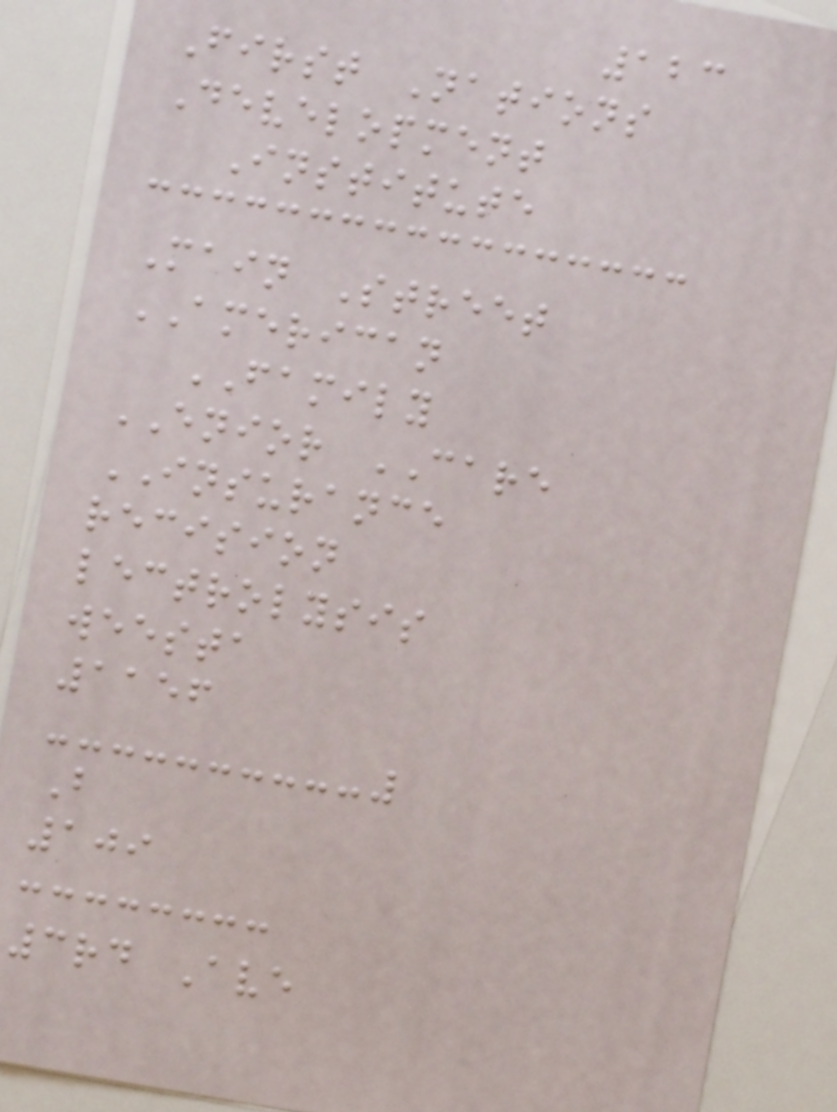123
First Nations
Development
Institute
Main Street
AMERICAN
FAMILY
ENIOR CARE
INSURANCE
recision
lectrolysis
weesta
1156
B
109
3rd Ave
